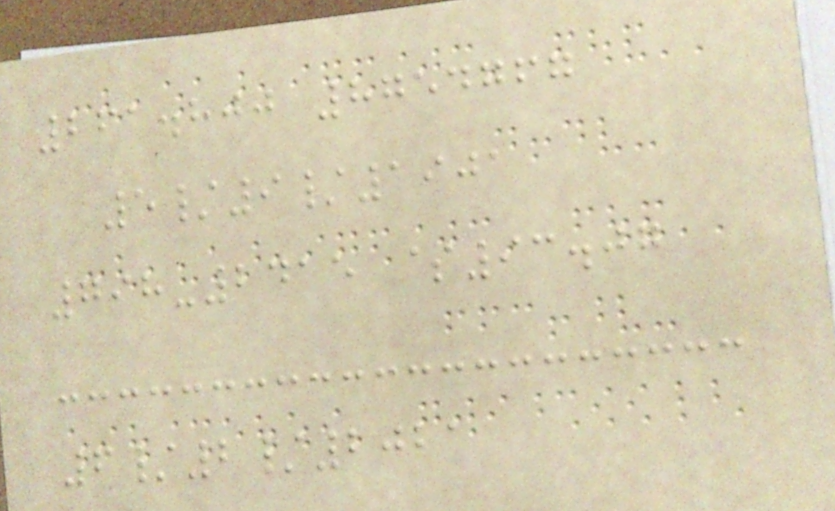261.800 8754767
5/9/1901
798-2415 $93.07
6/2/2021
